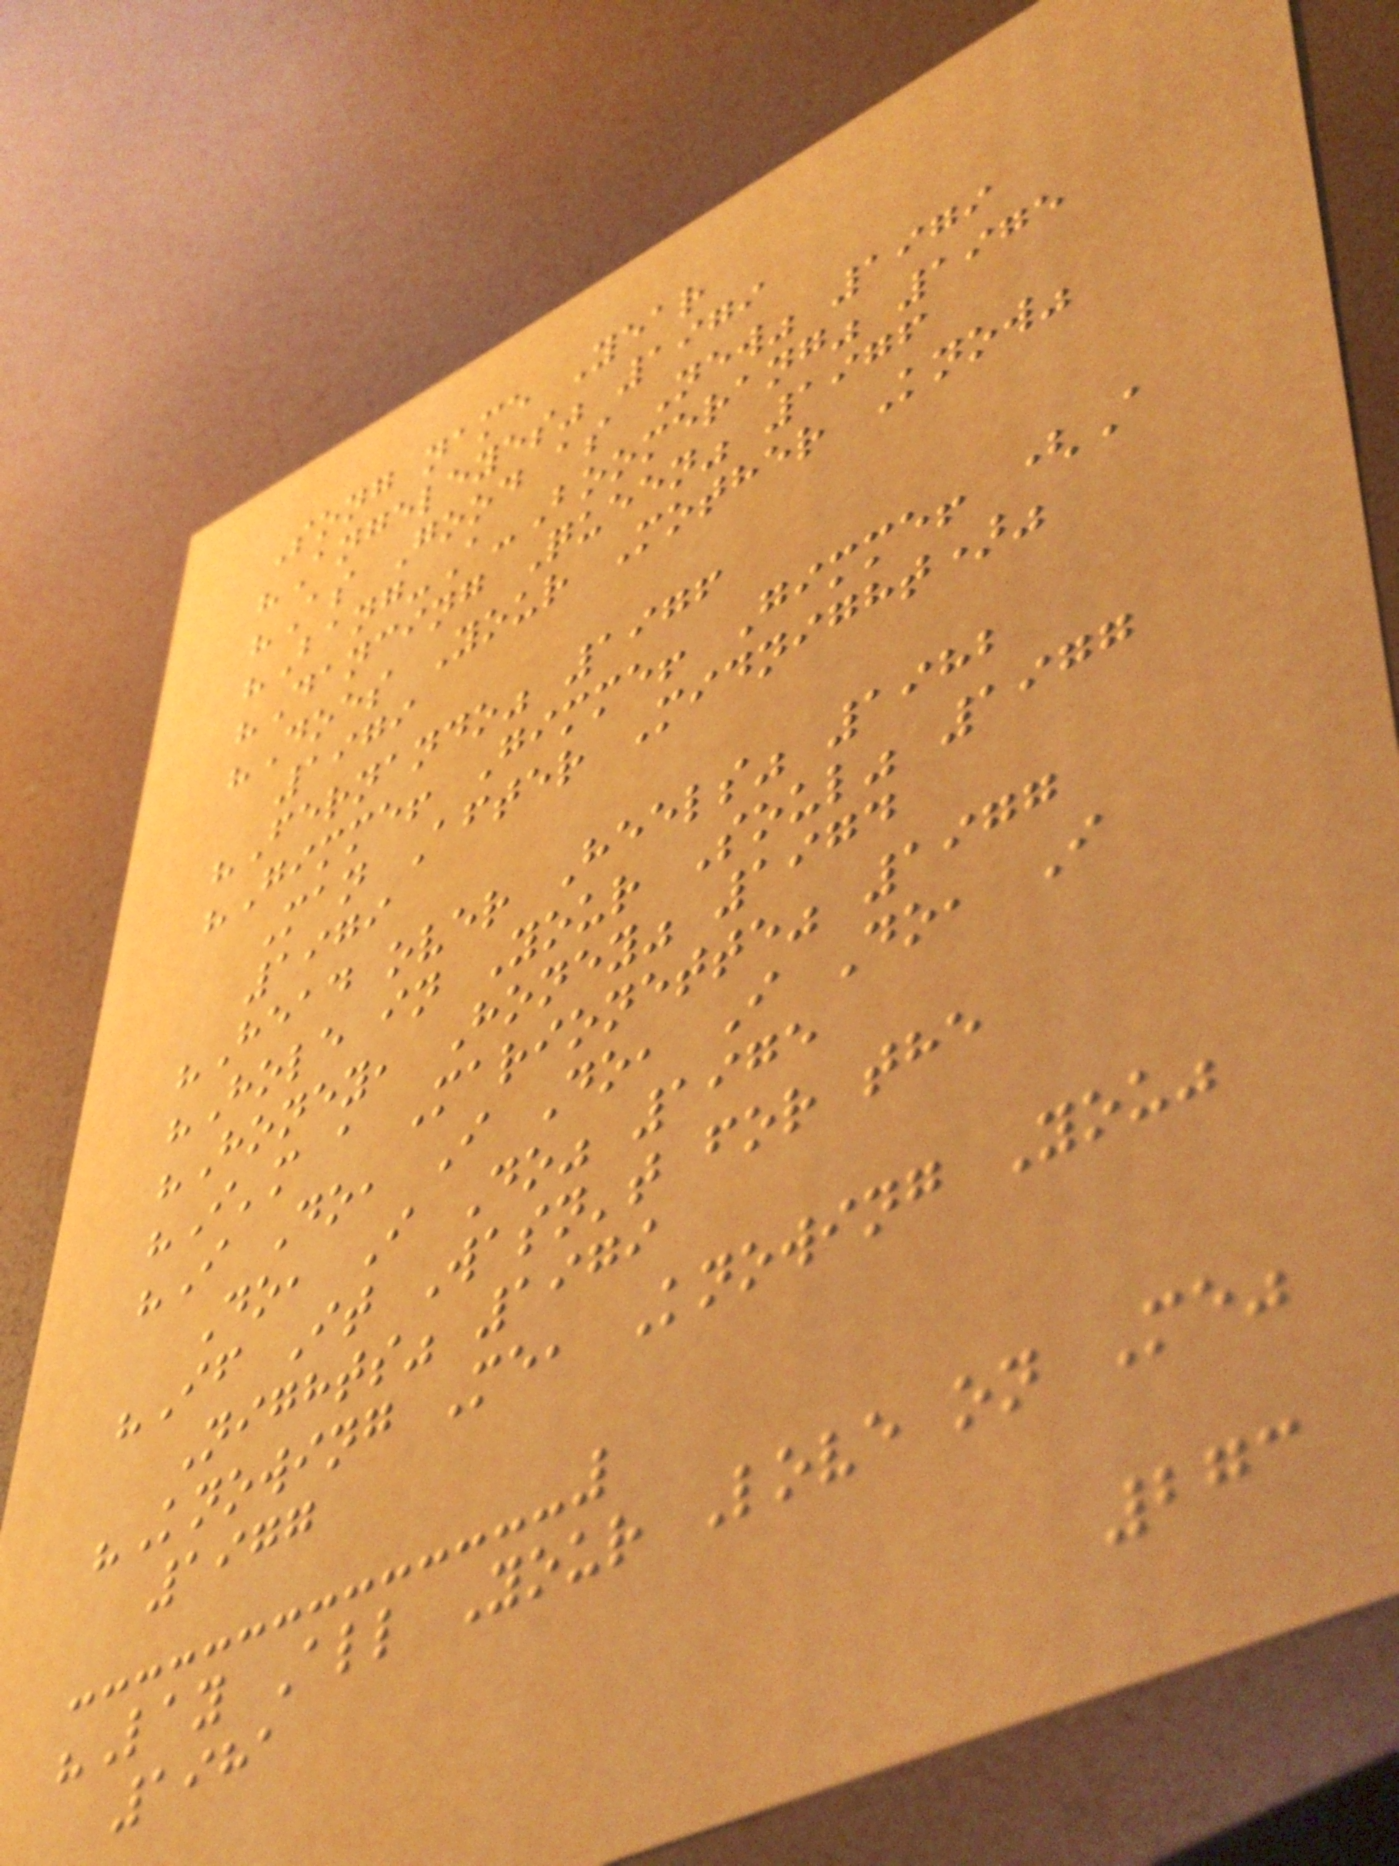Song name Year
"Angeleyes" 1979
"As Good as New" 1979
"Bang-A-Boomerang" 1975
"Dancing Queen" 1976
"Does Your Mother Know"
1979
"Fernando" 1976
"Gimme! Gimme! Gimme! (A
Man After Midnight)"
1979
"Head over Heels" 1982
"Hole in Your Soul" 1977
"Honey, Honey" 1974
"I'm a Marionette" 1977
"I Do, I Do, I Do, I
Do, I Do" 1975
"If It Wasn't for the
Nights" 1979
"Knowing Me, Knowing You"
1977
"Lay All Your Love on Me"
1981
273
